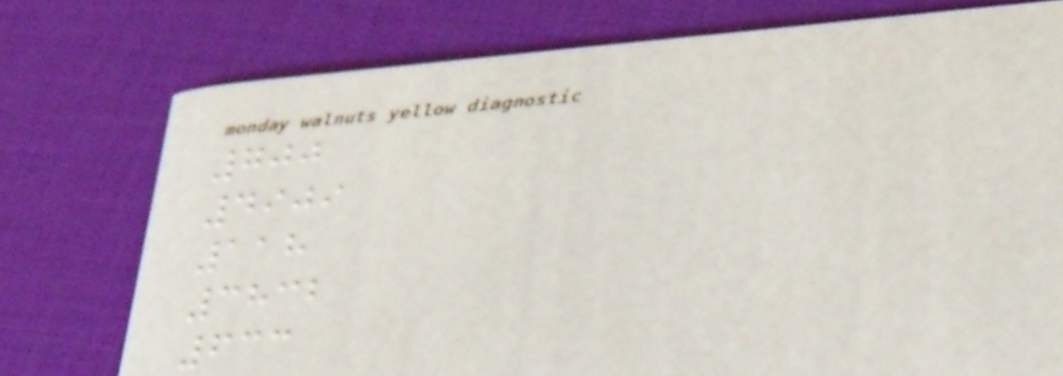700
4909
118
3832
633
